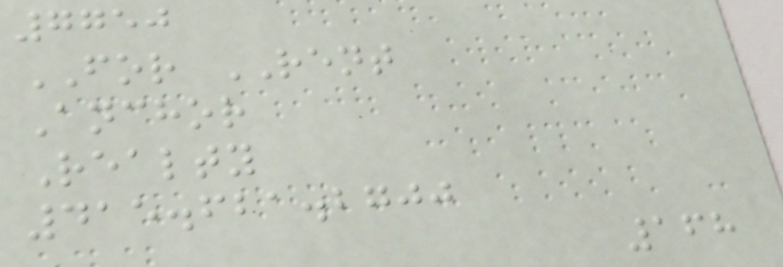7750
FOR RENT
Anchor
Realty
415.621.2700
168
